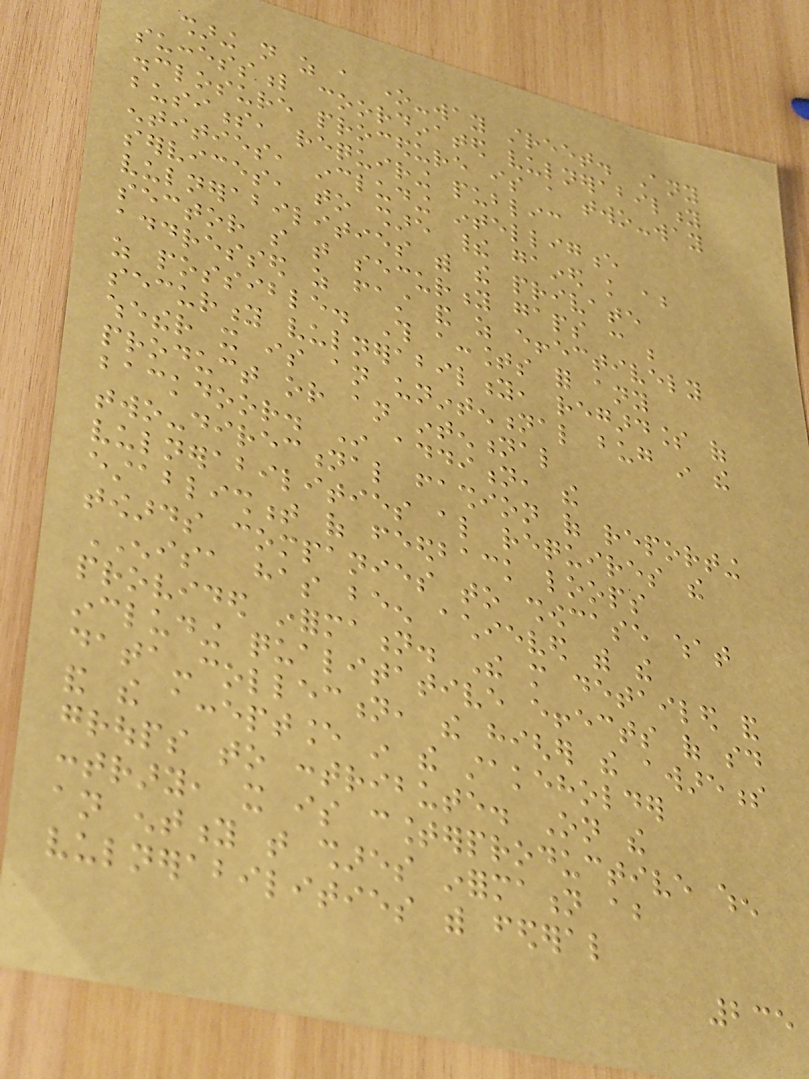sharing not as a one-way street. Any
successful coordinated vulnerability
disclosure procedure is a two-way
business, requiring public
entities, including intelligence
services, to share their gained knowledge about
vulnerabilities with the private
sector so that security gaps can be
addressed as fast and as effectively
as possible. This accounts for any
security vulnerability, regardless of
whether it is an unintentional bug in the
product or an intentional
backdoor. In addition, the
two-directional fashion of reporting
vulnerabilities also requires the
establishment of feedback loops
towards companies to showcase what
ENISA has been achieved with the
provided information. The more detailed and
including qualitative effects of said
data-collection, the higher the awareness
and the acceptance in the stakeholder
groups to contribute. On the
contrary, it is counterproductive when
an entity that shares information about
vulnerabilities with federal
235
